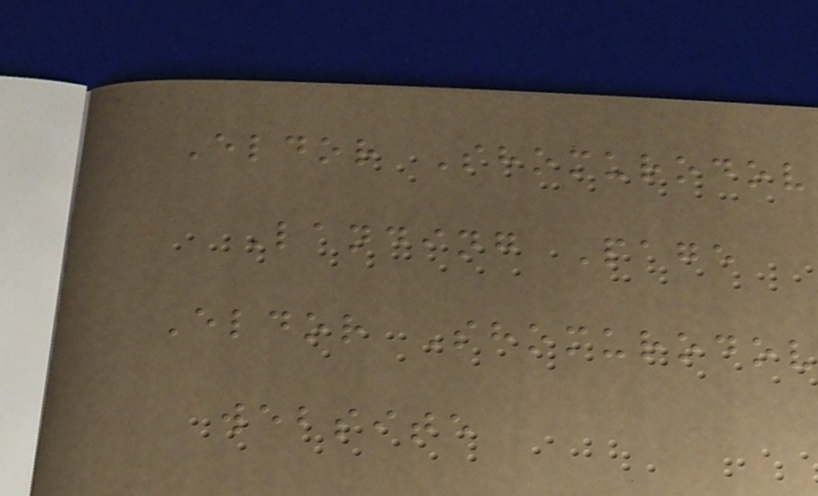Eldor Shomurodov
Landing Page
Eldor Shomurodov
website
